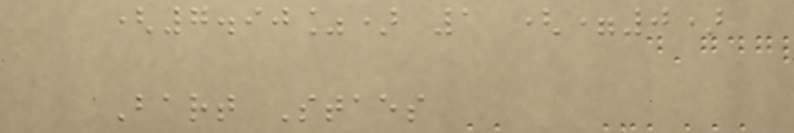(7.90%) 1 (=0)
Bart Staes
